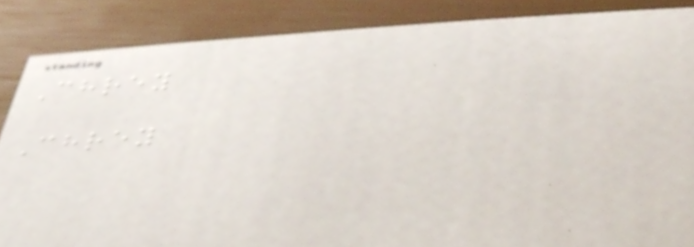Chrey
Chrey
